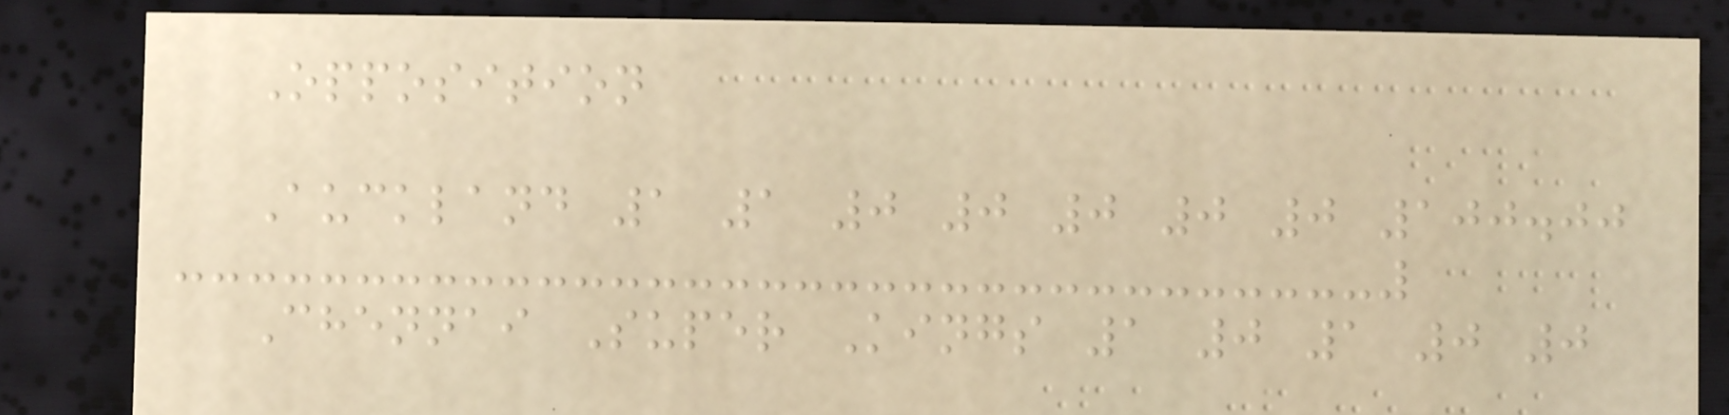Opposition
Auckland 1 1 0 0 0 0 0 100.00
Chennai Super Kings 1 0 1 0 0
